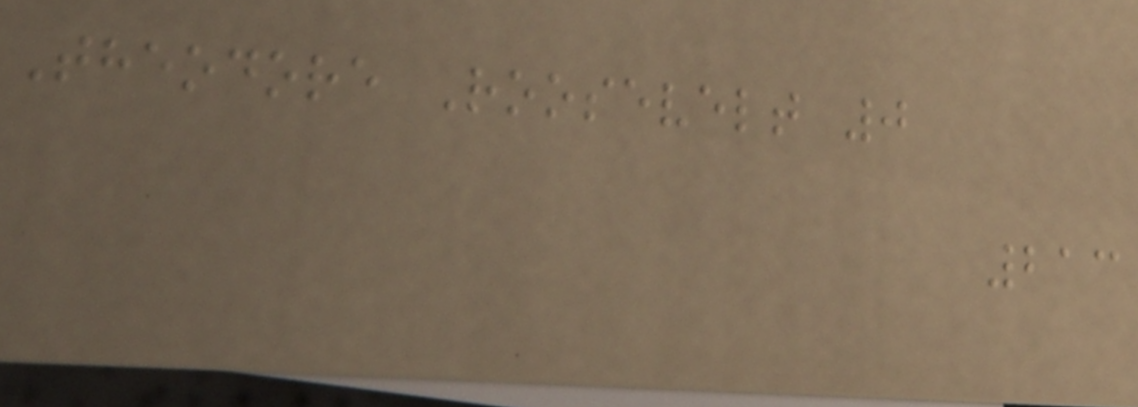Theodore Roosevelt 0
213
